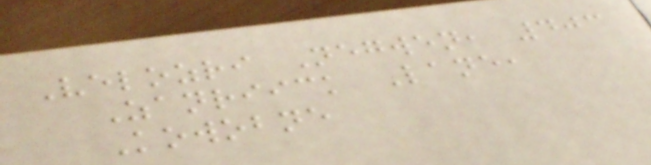Velozri Negwen, 403
Zanriick Lane,
Kowobne
